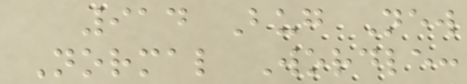914 Bug New
Normal Wordle:
